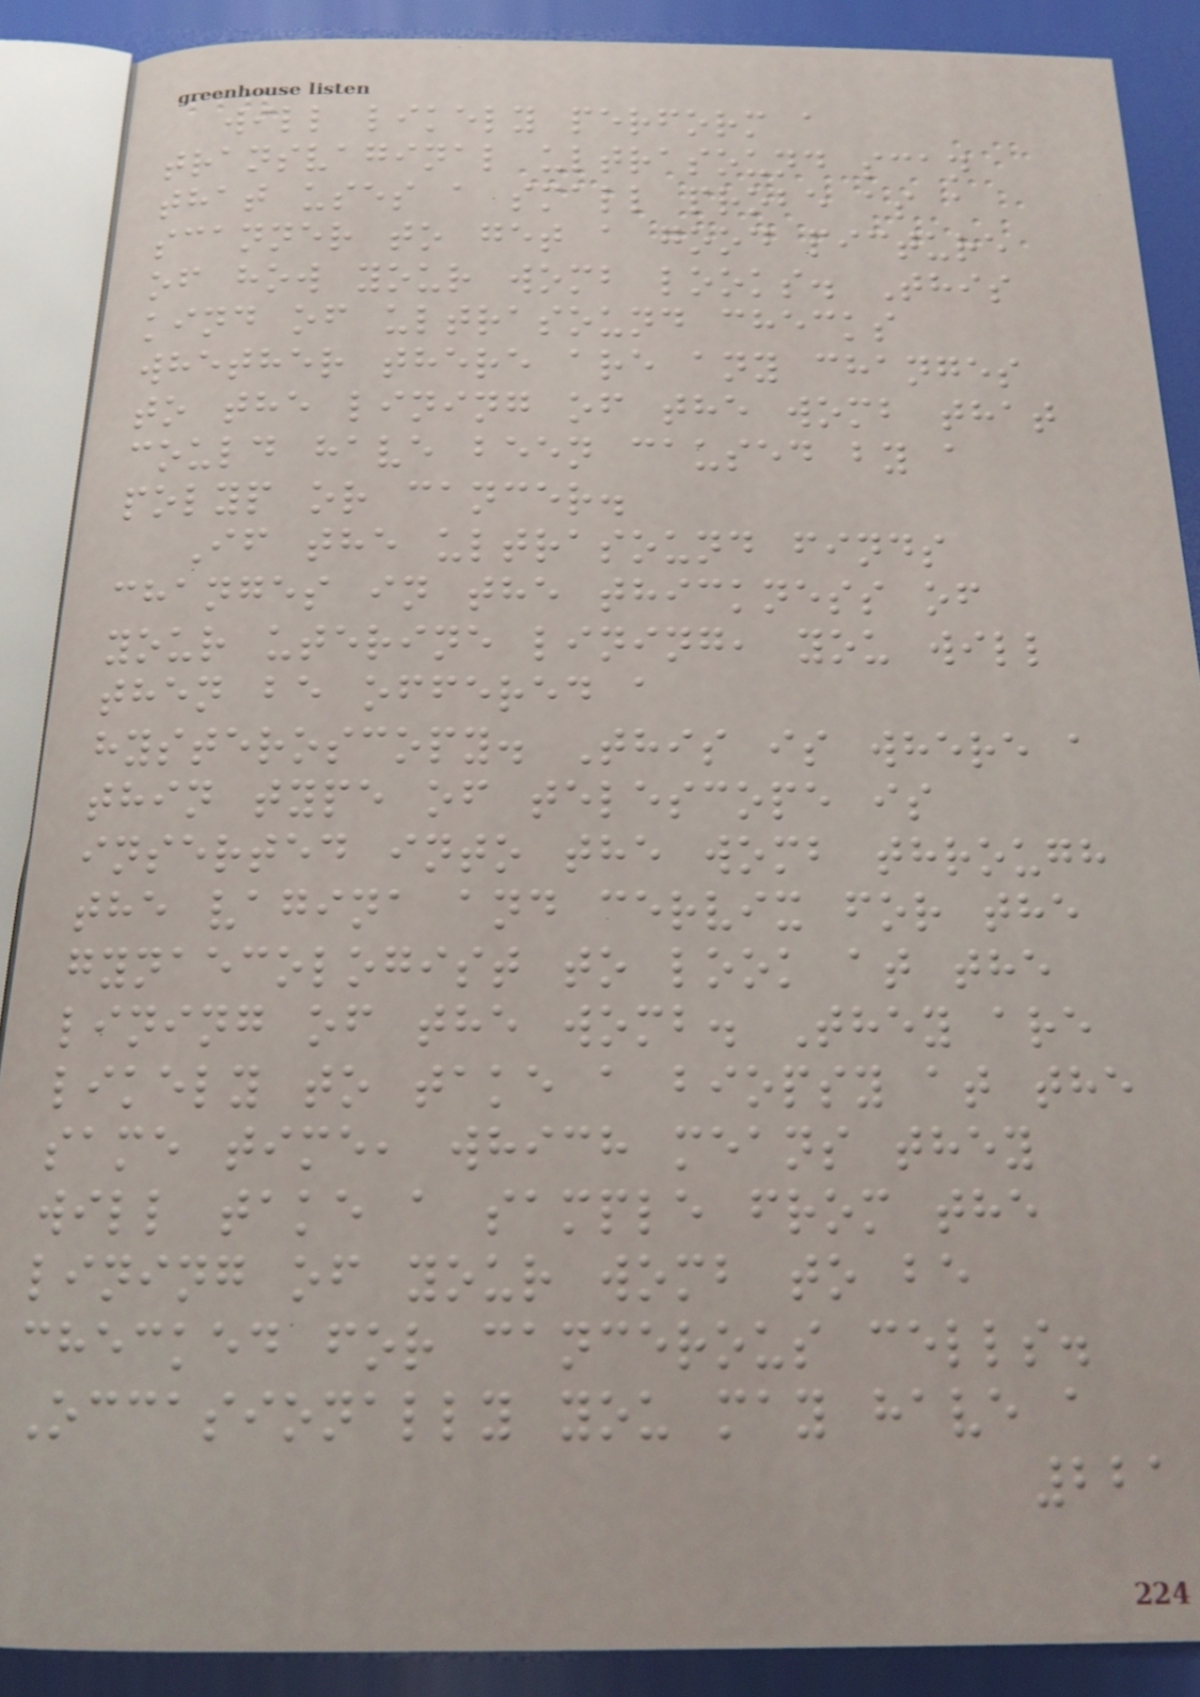will likely perform a
transvaginal ultrasound scan
that uses a small probe as a
scanner to get a good picture
of how your womb looks. This
kind of ultrasound checks
whether there are any changes
to the lining of the womb that
could have been caused by a
polyp or cancer.
If the ultrasound finds
changes in the thickness of
your uterine lining, you will
then be offered a
hysteroscopy. This is where a
thin type of telescope is
inserted into the womb through
the vagina and cervix for the
gynaecologist to look at the
lining of the womb. They are
likely to take a biopsy at the
same time, which means they
will take a sample from the
lining of your womb to be
checked for cancerous cells.
Occasionally you may have a
221
